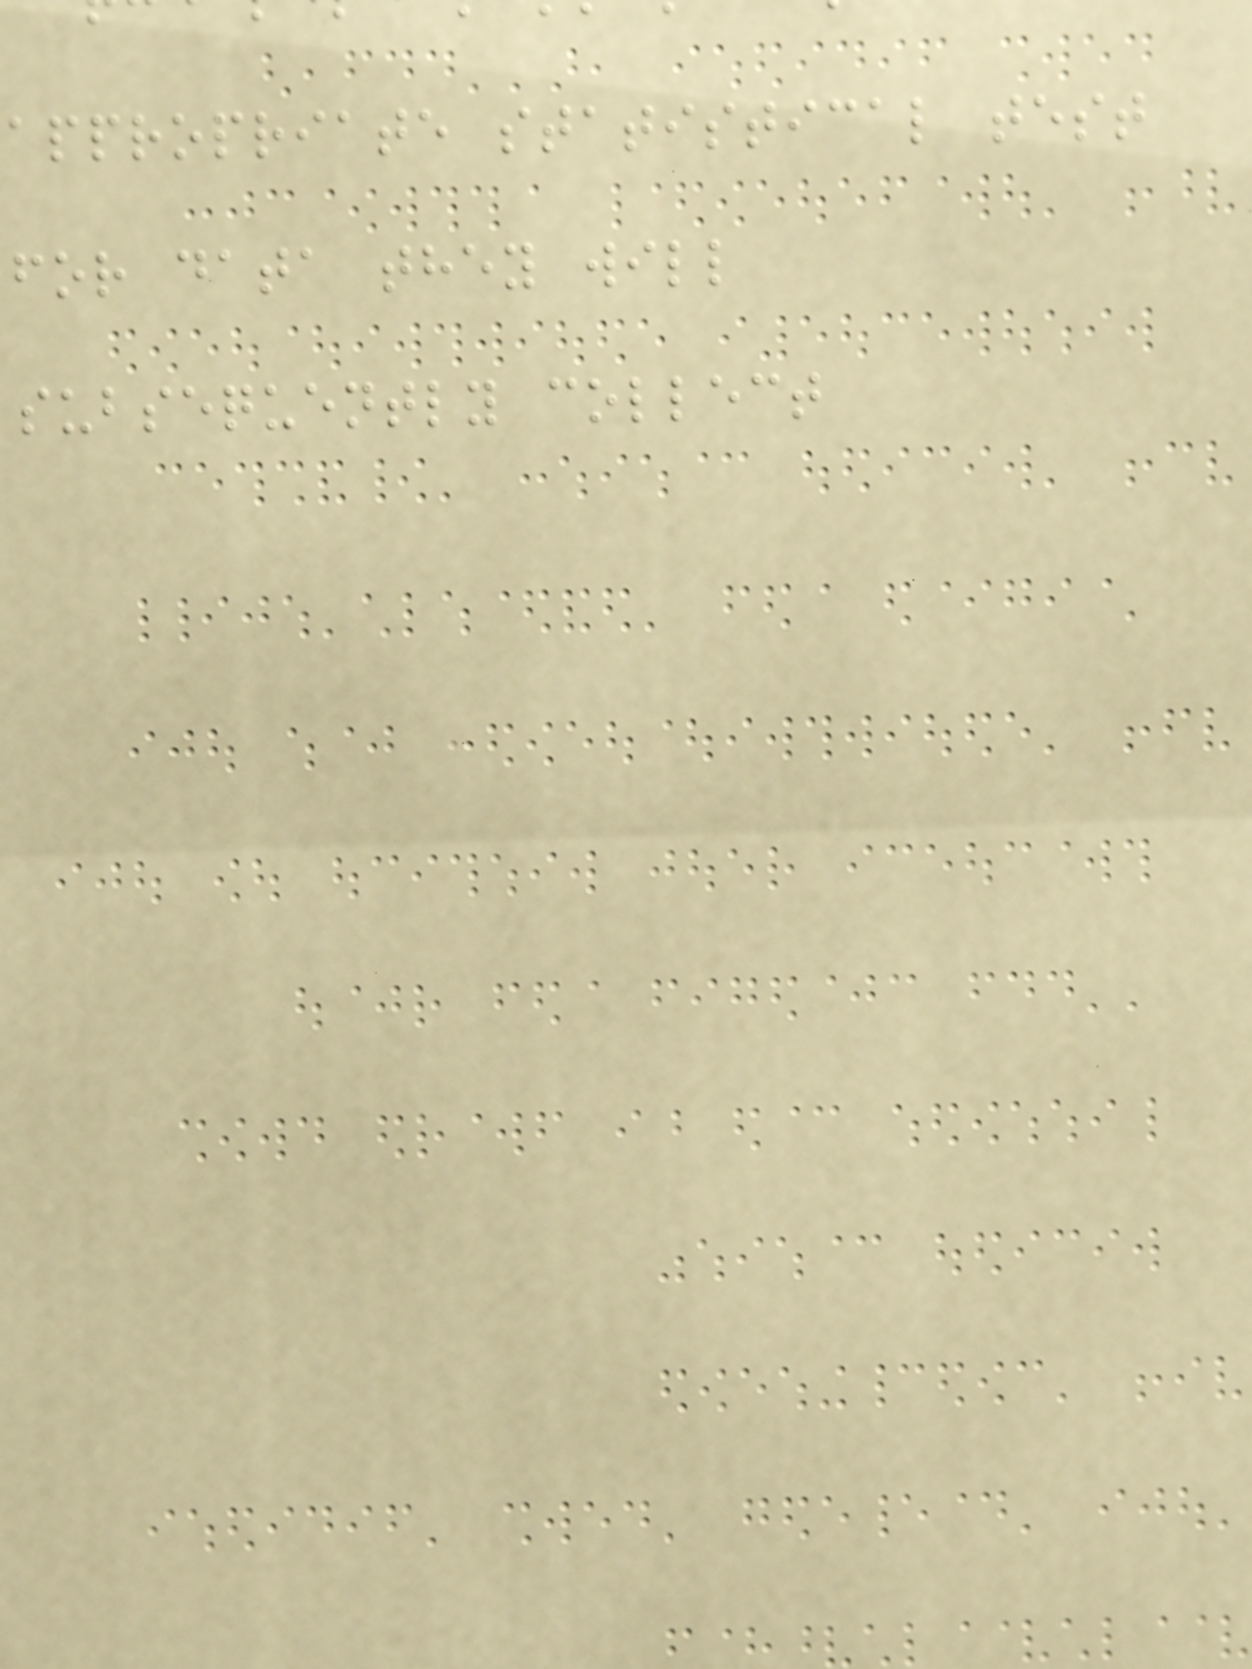appropriate statistical test
for data they will
subsequently collect
